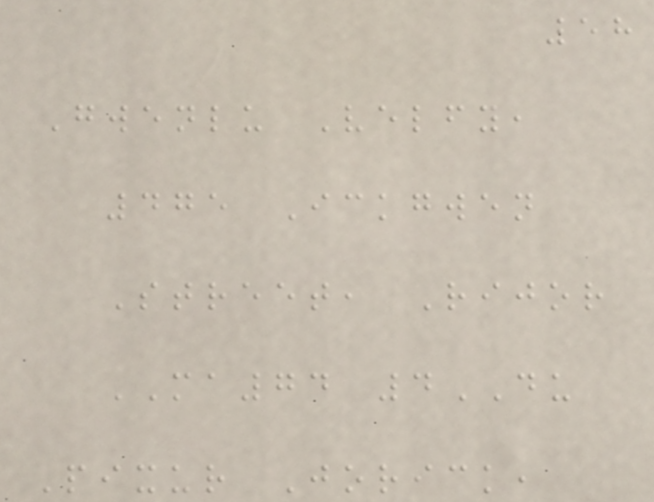58
Gwenlu Velfy,
475 Ickgwen
Street, Rijor
MA74 4DU
Pixur Jorick,
